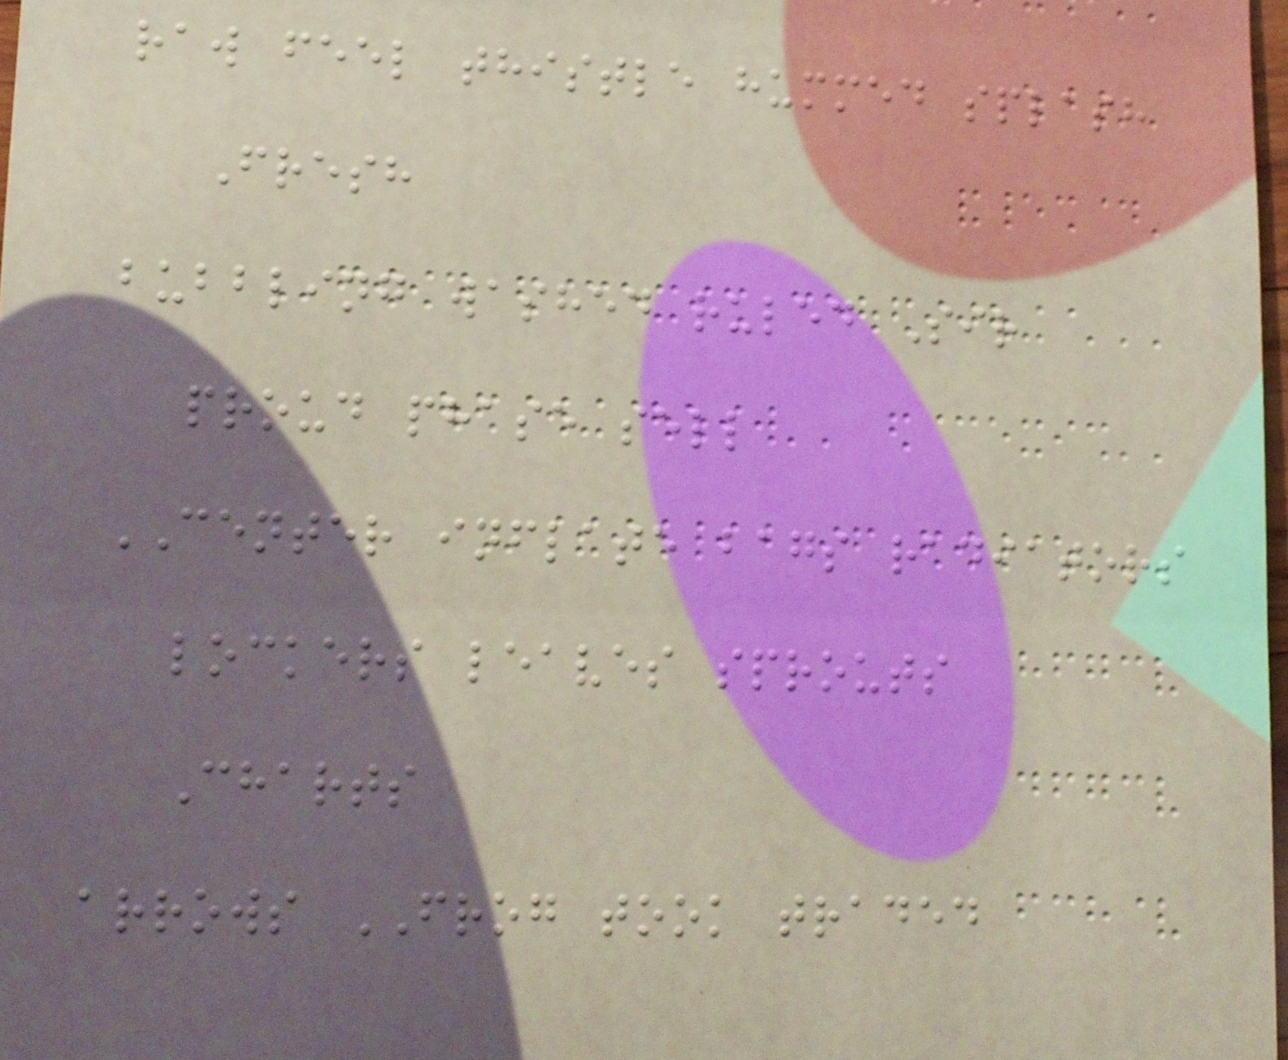raw feel thistle hummed splash
Fresh
bubbling washed ruled Sir
proud phase sell
CENTER inflate bags radiators
lockers leaves sprouts
Charts
arrows FROG took traded
